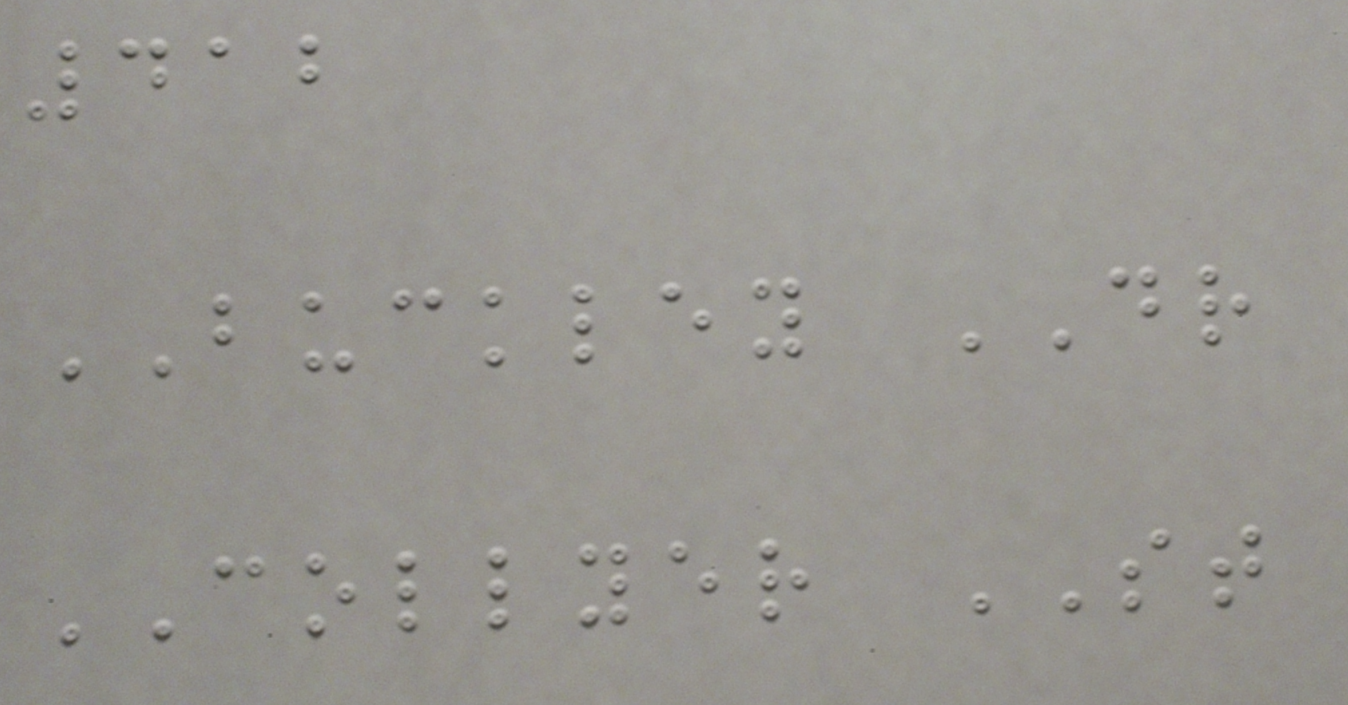412
BUCKLEY DR
COLLYER ST
